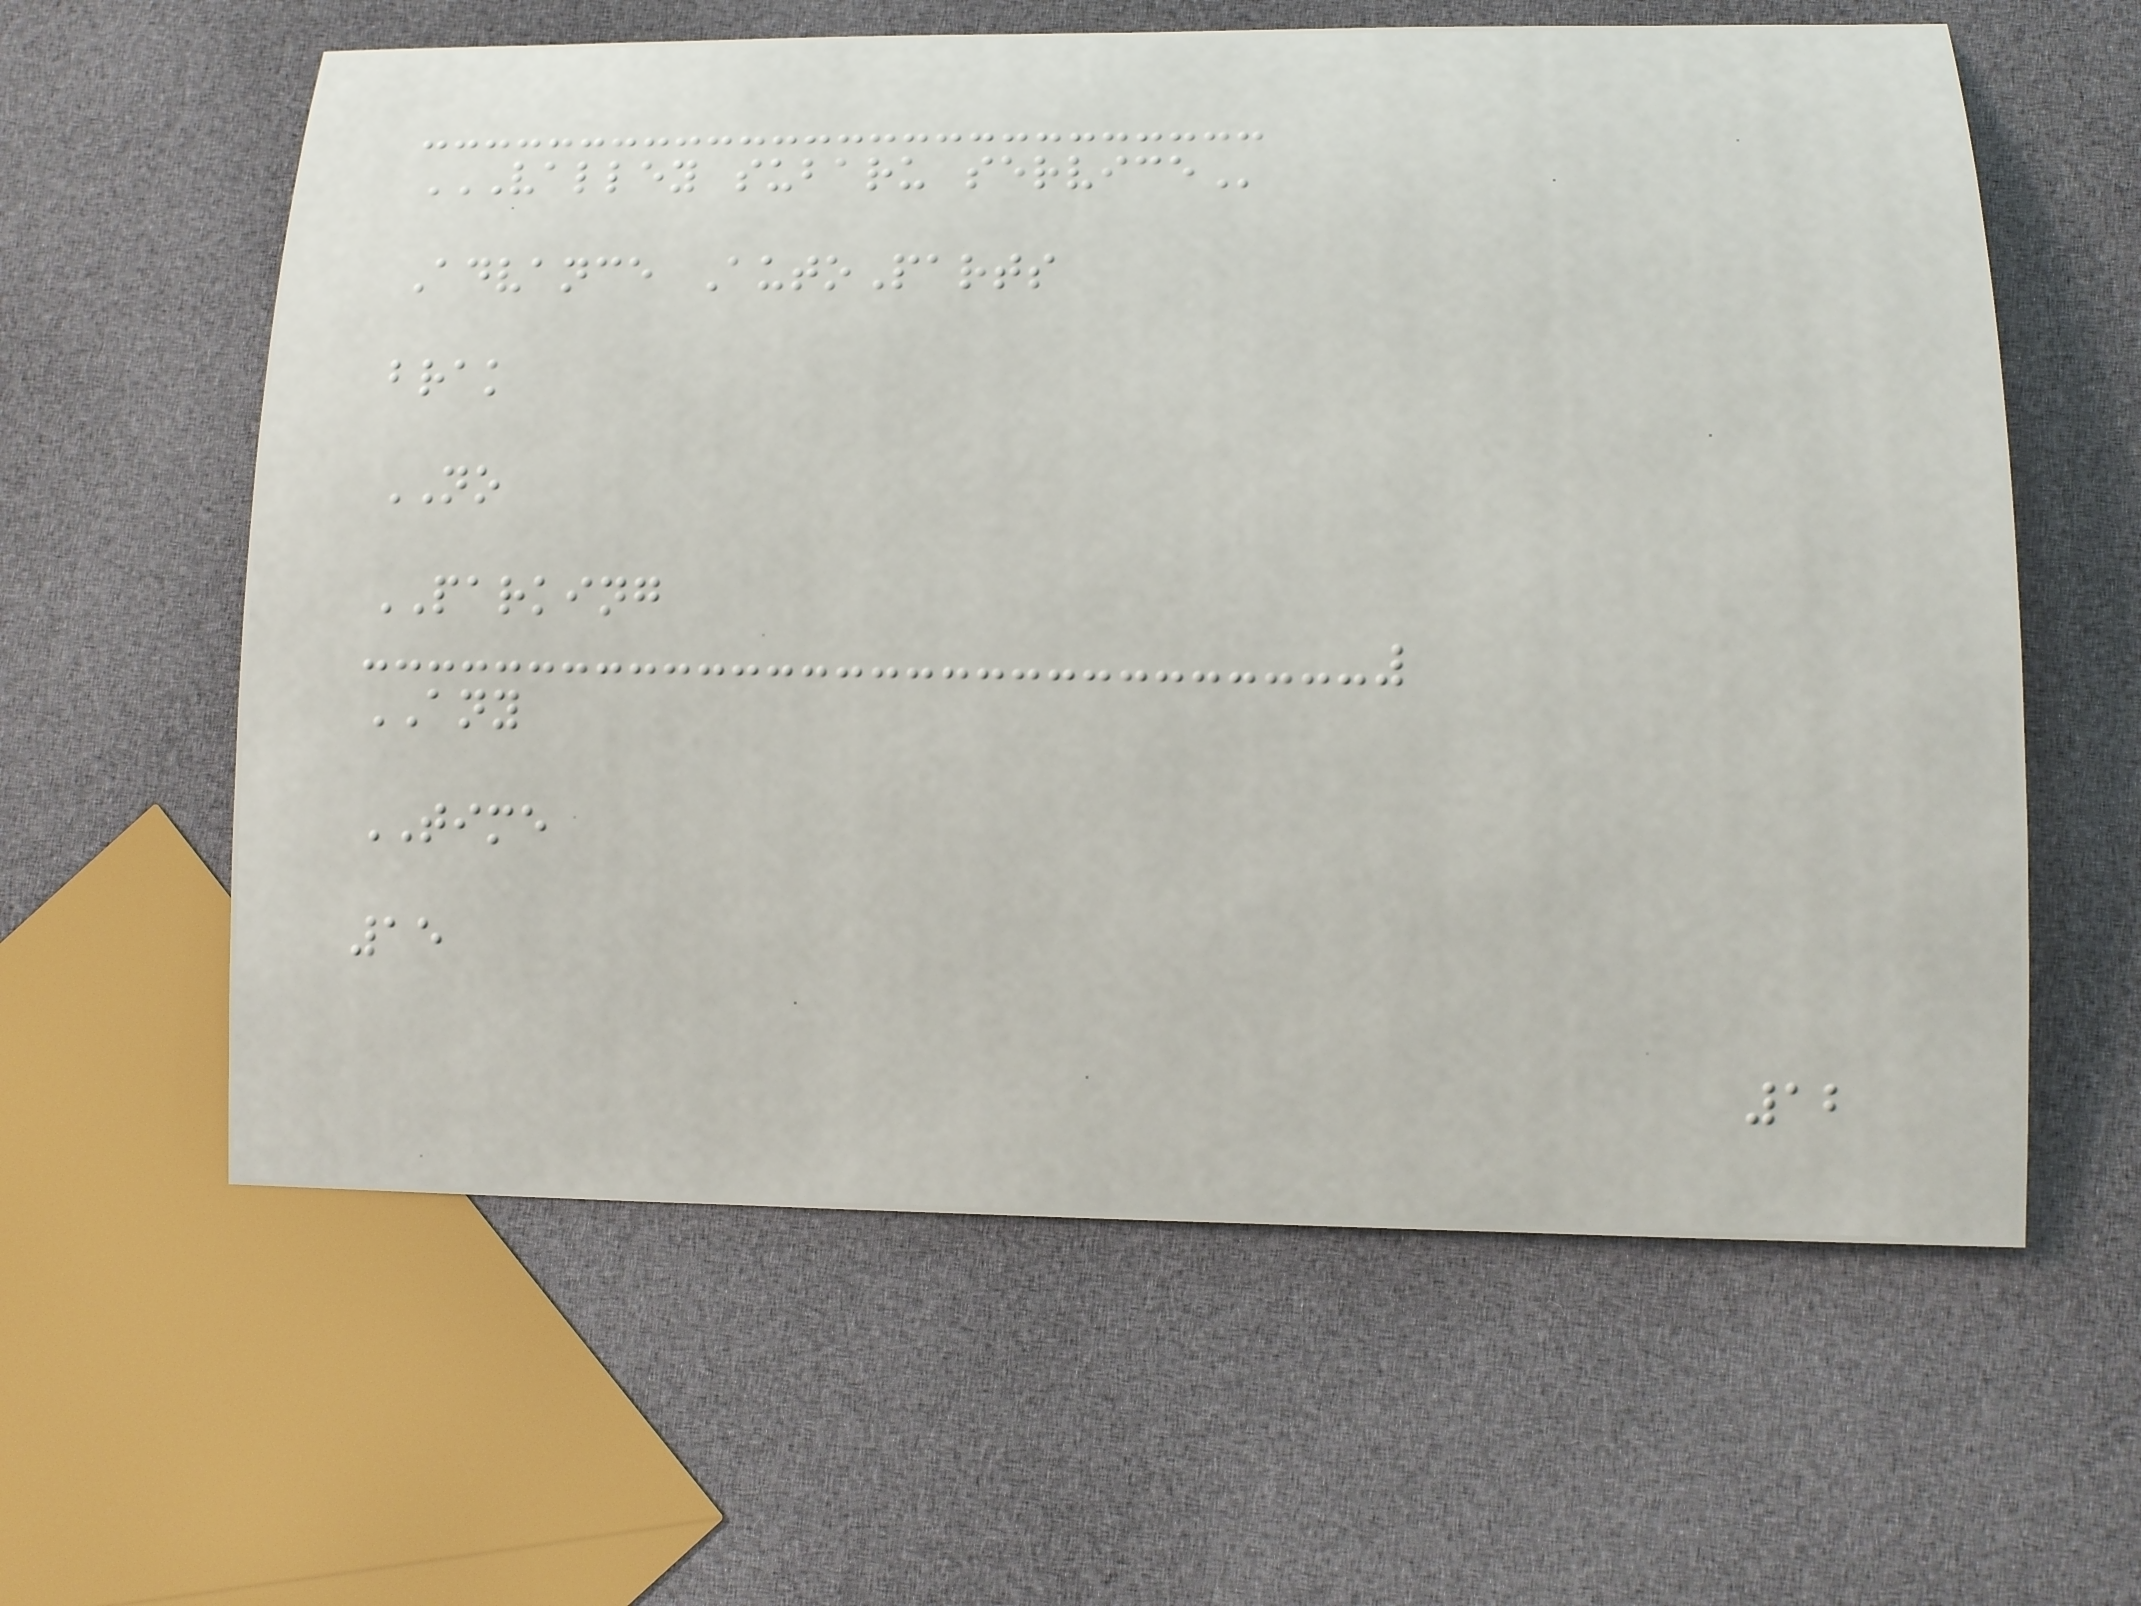VALLEY SUBARU SERVICE
Advance AutoParts
brak
NO
PARKING
ANY
TIME
15
12
